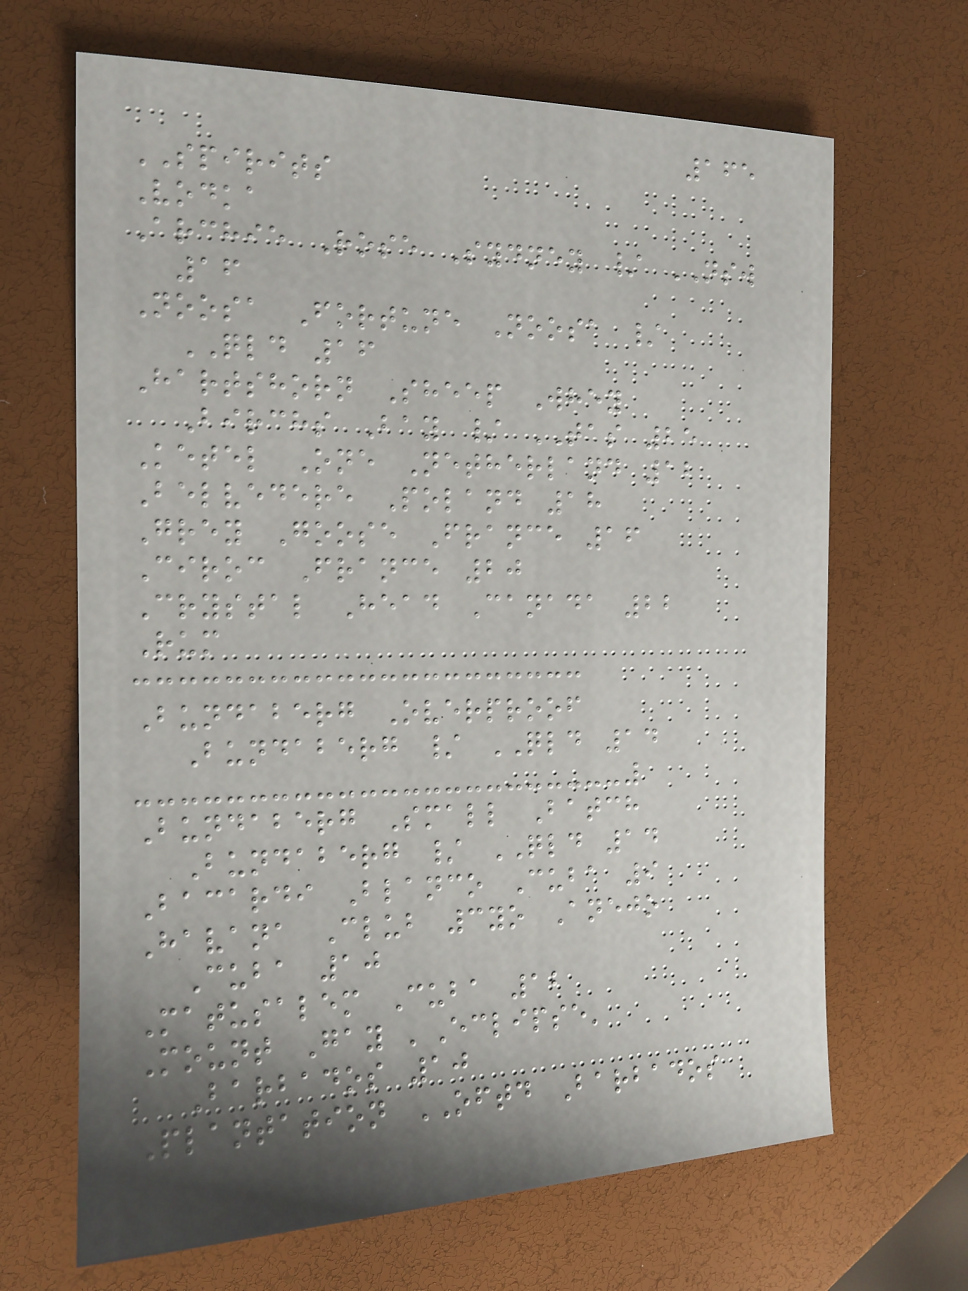165
SPIRITS
Vodka
Archie Rose Sydney / NSW
16
Noosa Fortune Noosa /
QLD 16
Hartshorn Sheep Whey
Birchs Bay / TAS 25
Ketel One Netherland 12
Belvedere Poland 18
Grey Goose France 16
Ciroc France 20
Crystal Head Canada 22
Rum
Bundaberg Overproof
Bundaberg / QLD 14
Bundaberg Small Batch
Bundaberg / QLD 14
Bacardi Blanco Cuba 9
Havana Club 3yo Anejo
Cuba 10
Matusalem Cuba 12
Mount Gay 'Eclipse'
Barbados 10
Plantation OFTD Barbados
